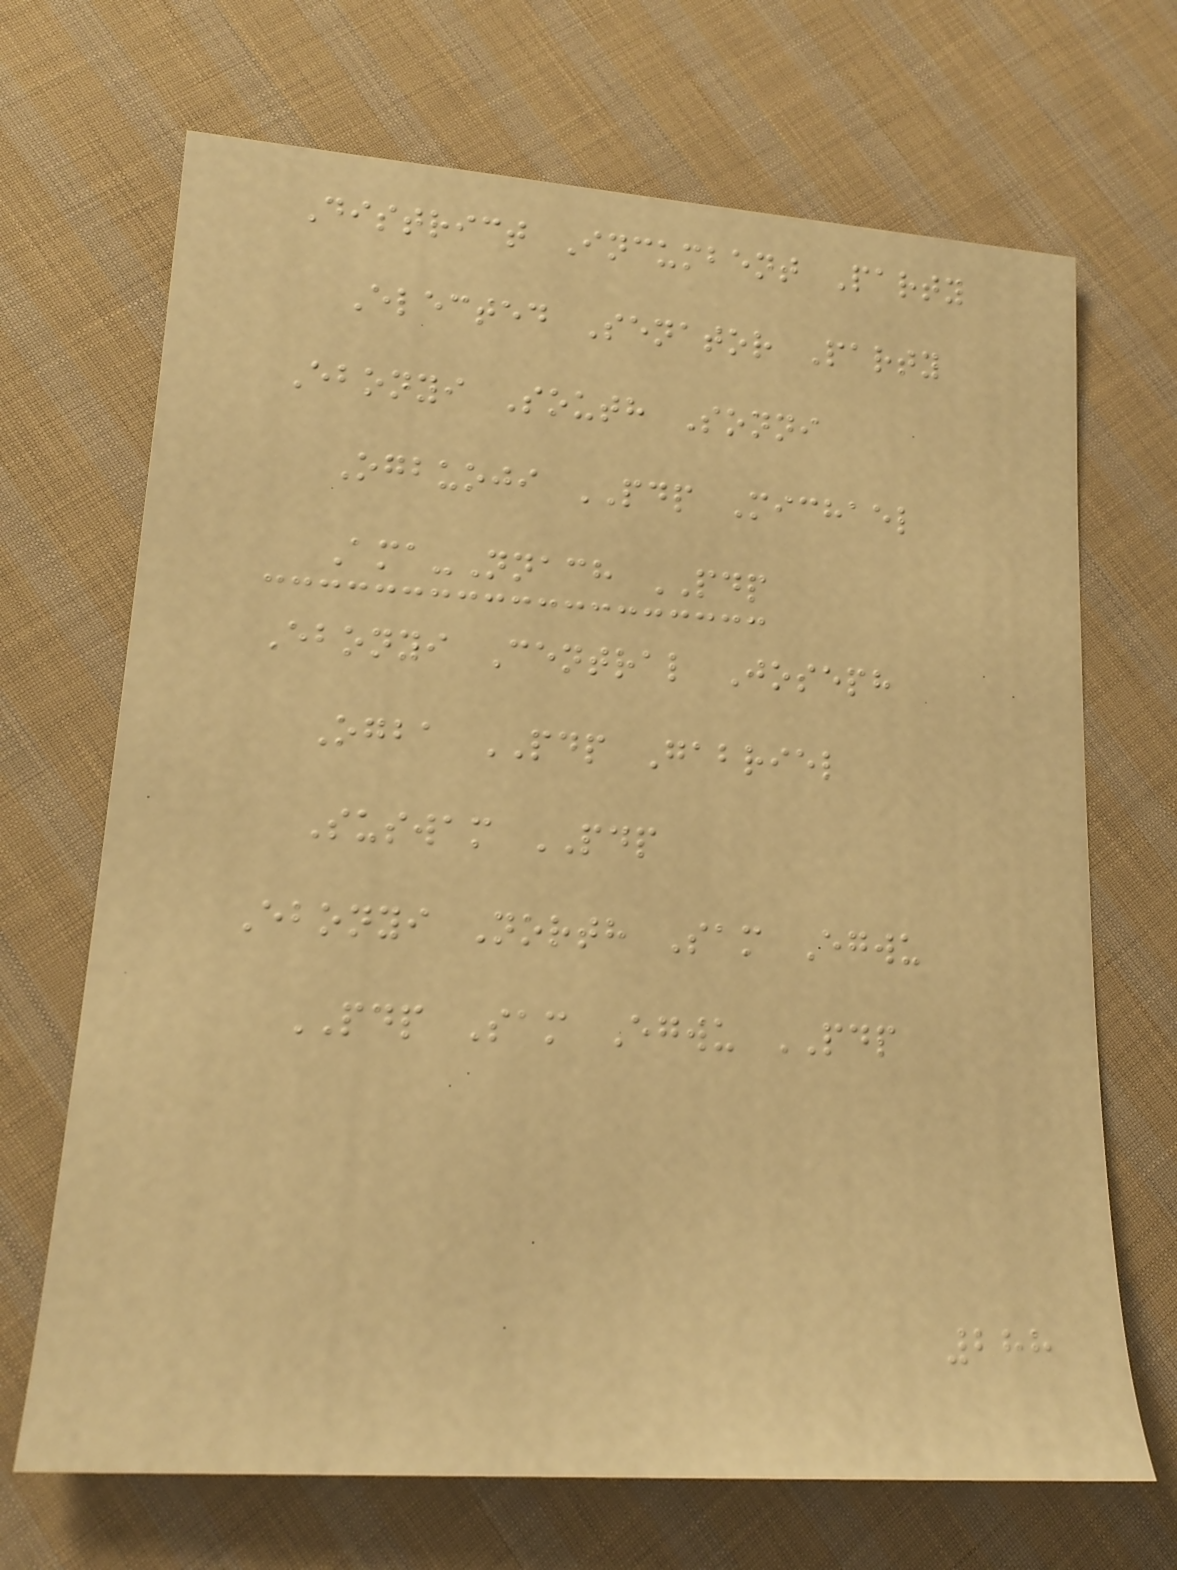District Incumbent Party
Elected Senator Party
Ebonyi South Sonni
Ogbuoji PDP Michael
Ama-Nnach PDP
Ebonyi Central Joseph
Ogba PDP Gabriel
Suswam PDP
Ebonyi North Sam Egwu
PDP Sam Egwu PDP
288
